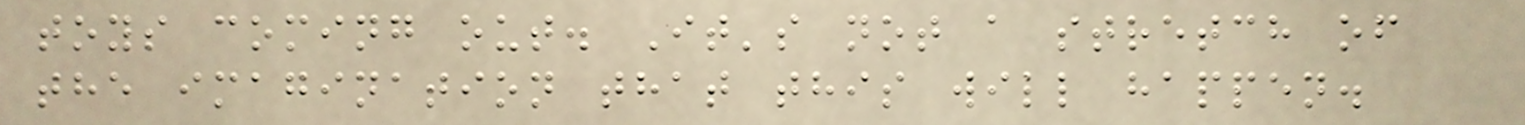toys coming out. It's not a stretch of
the imagination that this will happen.
